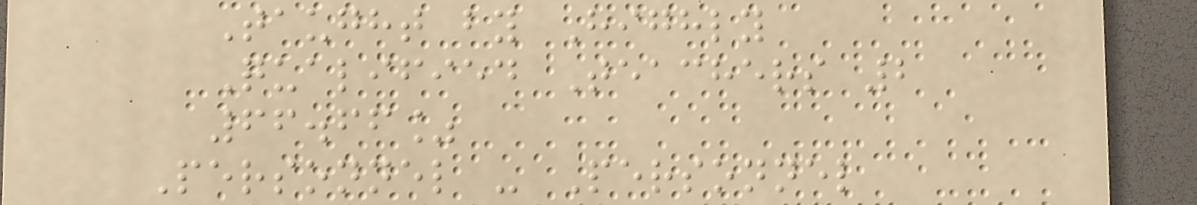Taught by Highly
Qualified Teachers 2
66.66%
Personnel - Personnel
